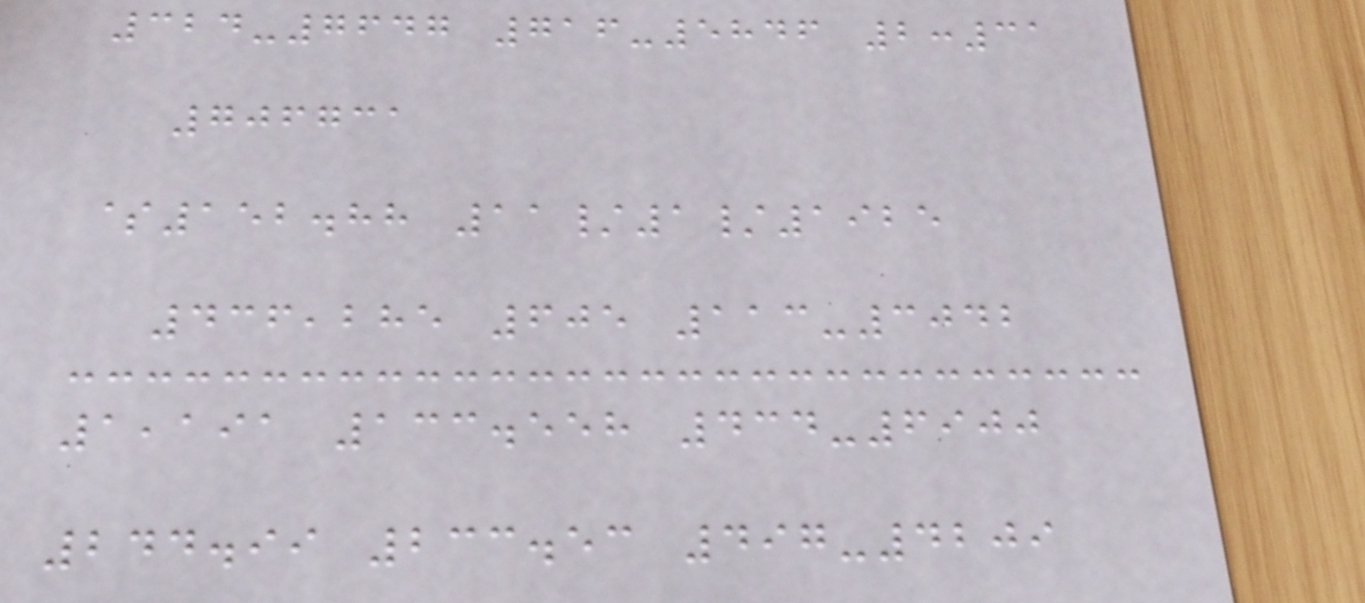324-7647 716-5846 2:31
706731
$152.88 11/1/1925
436,285 605 113-3042
1,191 133.558 434-6900
244.99 233.53 497-4209
